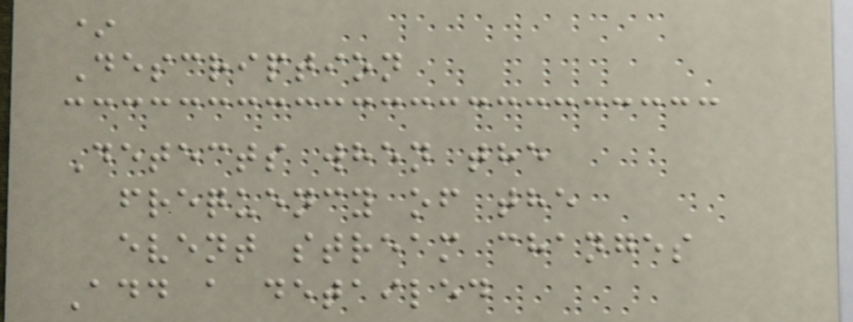*
Description
Detects when the
frequency of the
event stream changes
Add a detailed
